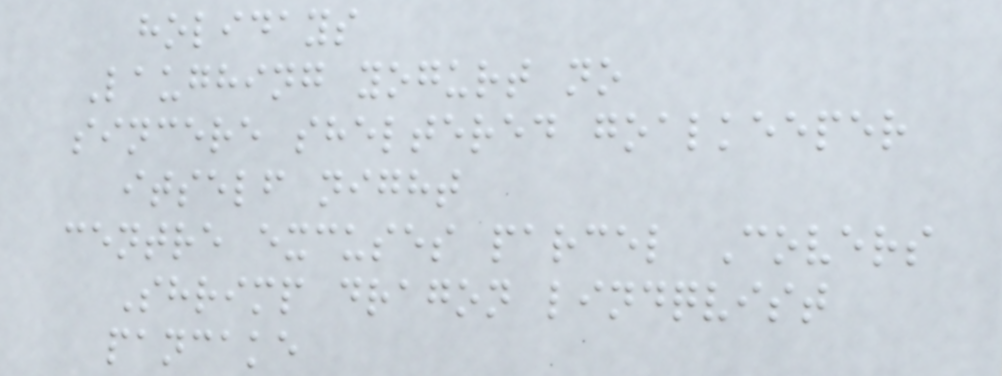holidays
Laughing yogurt no
sincere sheltered goalkeeper
itself night
centre excuses parcel Covers
Shrimp dragon lindqvist
pancake
